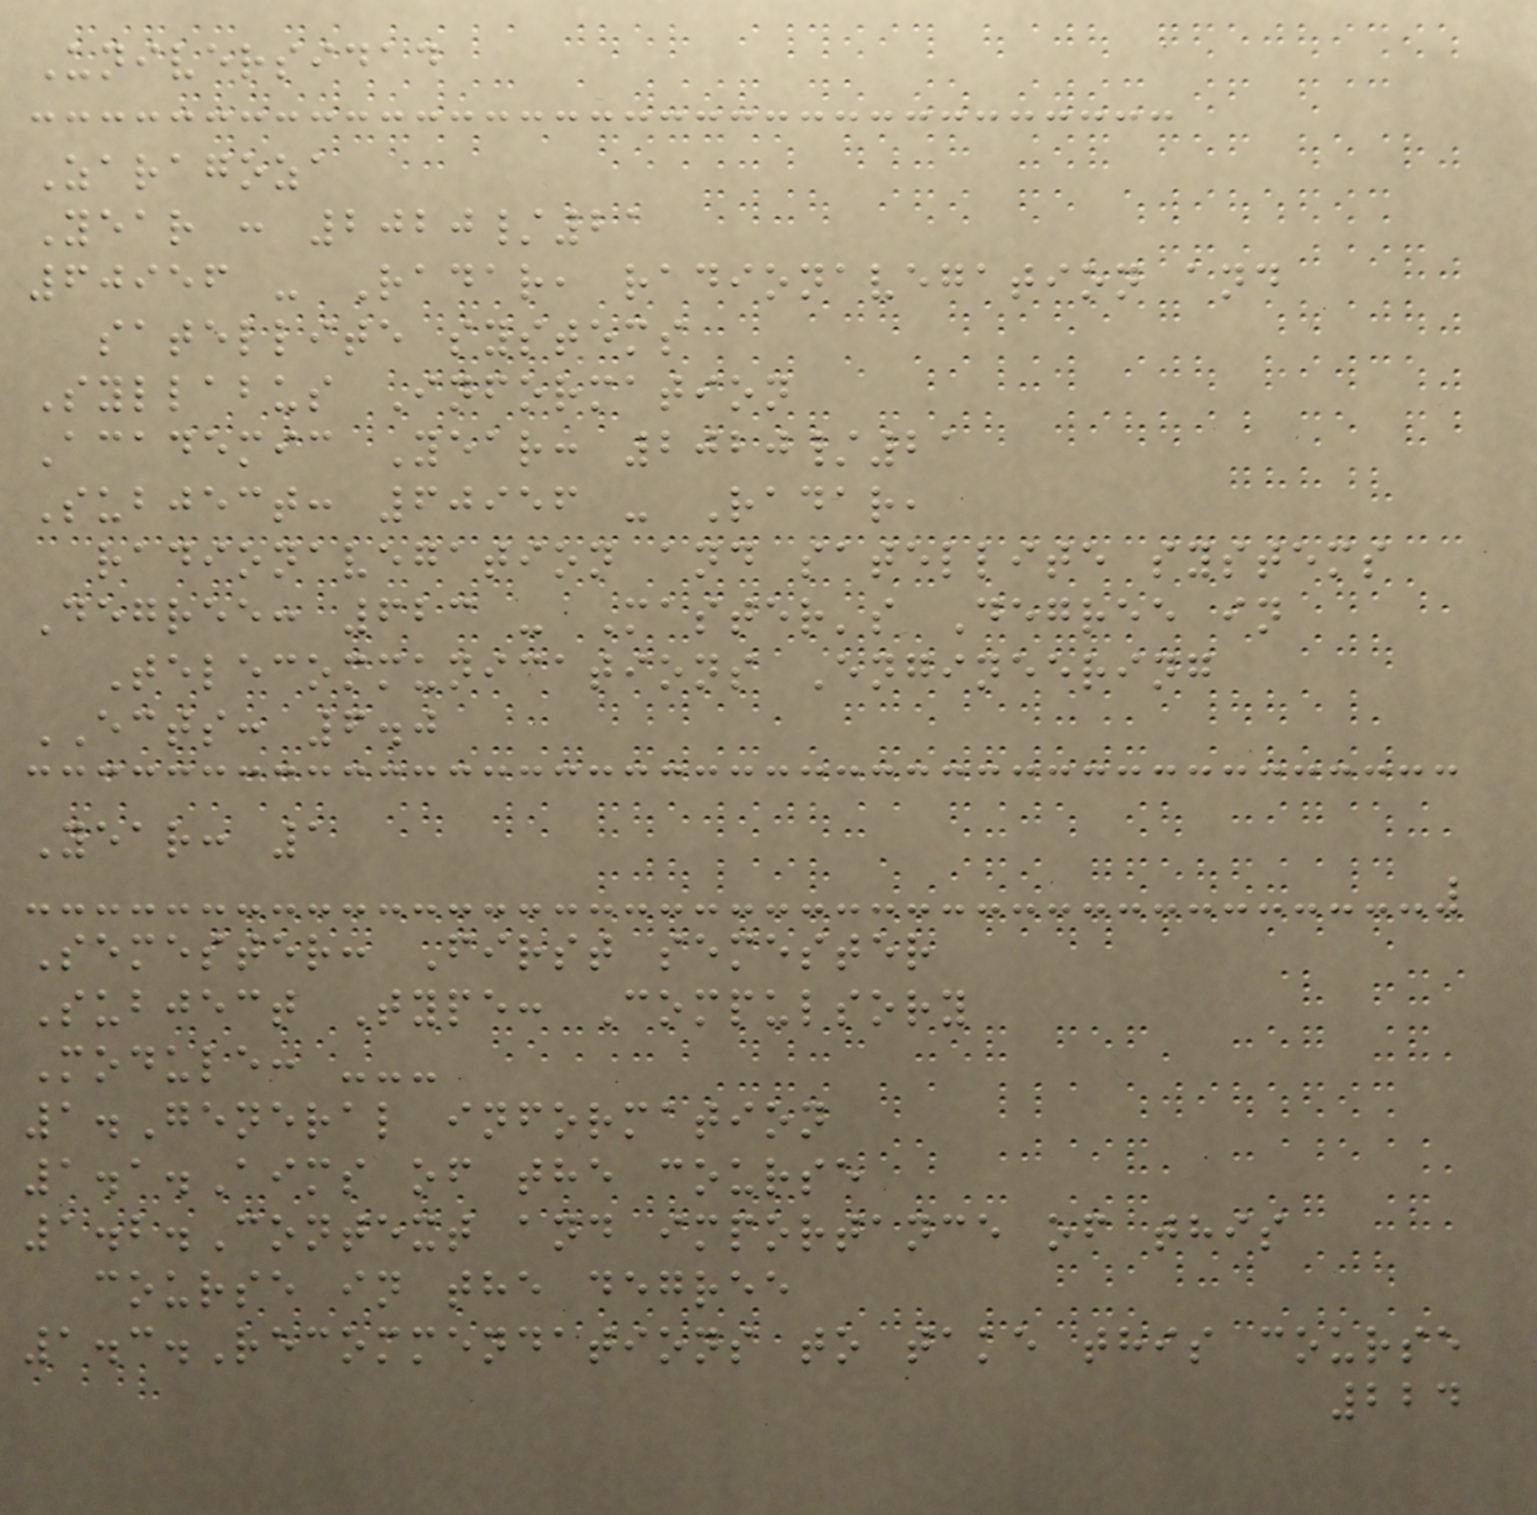Universidad
Zaragoza
Year : 2020/21
60956 - Radar, radionavegation and
satellite systems
Syllabus Information
Academic Year: 2020/21
Subject: 60956 - Radar,
radionavegation and satellite systems
Degree: 623 - Master's Degree in
Telecommunications Engineering
ECTS: 6.0
Year: 1
Semester: First semester
Subject Type: Compulsory
Module: ---
1.General information
1.1.Aims of the course
1.2.Context and importance of this
course in the degree
1.3.Recommendations to take this course
224
